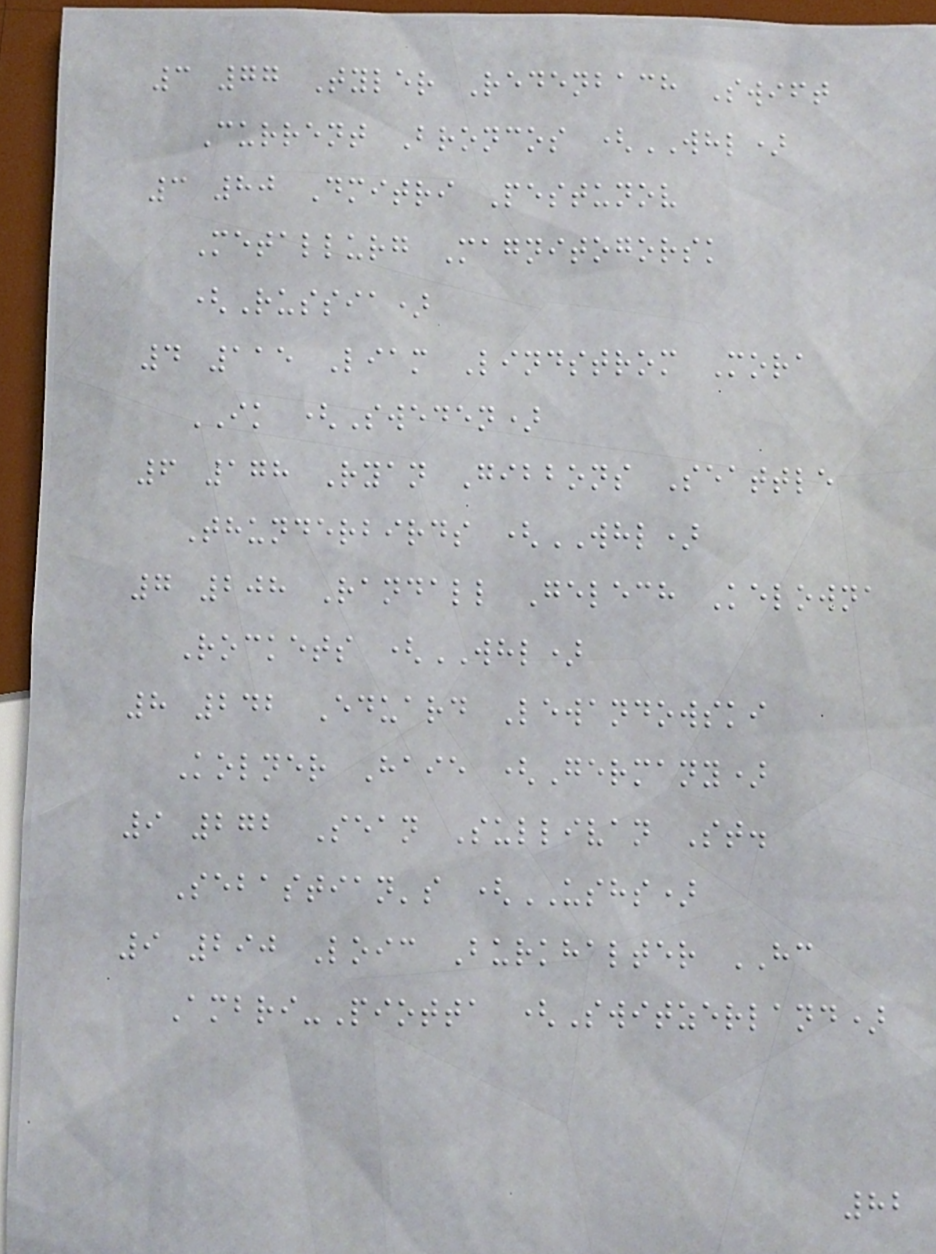3 77 Tyler Redenbach Swift
Current Broncos (WHL)
3 80 Dmitri Pestunov
Metallurg Magnitogorsk
(Russia)
4 115 Liam Lindstrom Mora
IK (Sweden)
6 178 Ryan Gibbons Seattle
Thunderbirds (WHL)
7 208 Randall Gelech Kelowna
Rockets (WHL)
8 242 Eduard Lewandowski
Kolner Haie (Germany)
9 272 Sean Sullivan St.
Sebastian's (USHS)
9 290 Loic Burkhalter HC
Ambri-Piotta (Switzerland)
82
